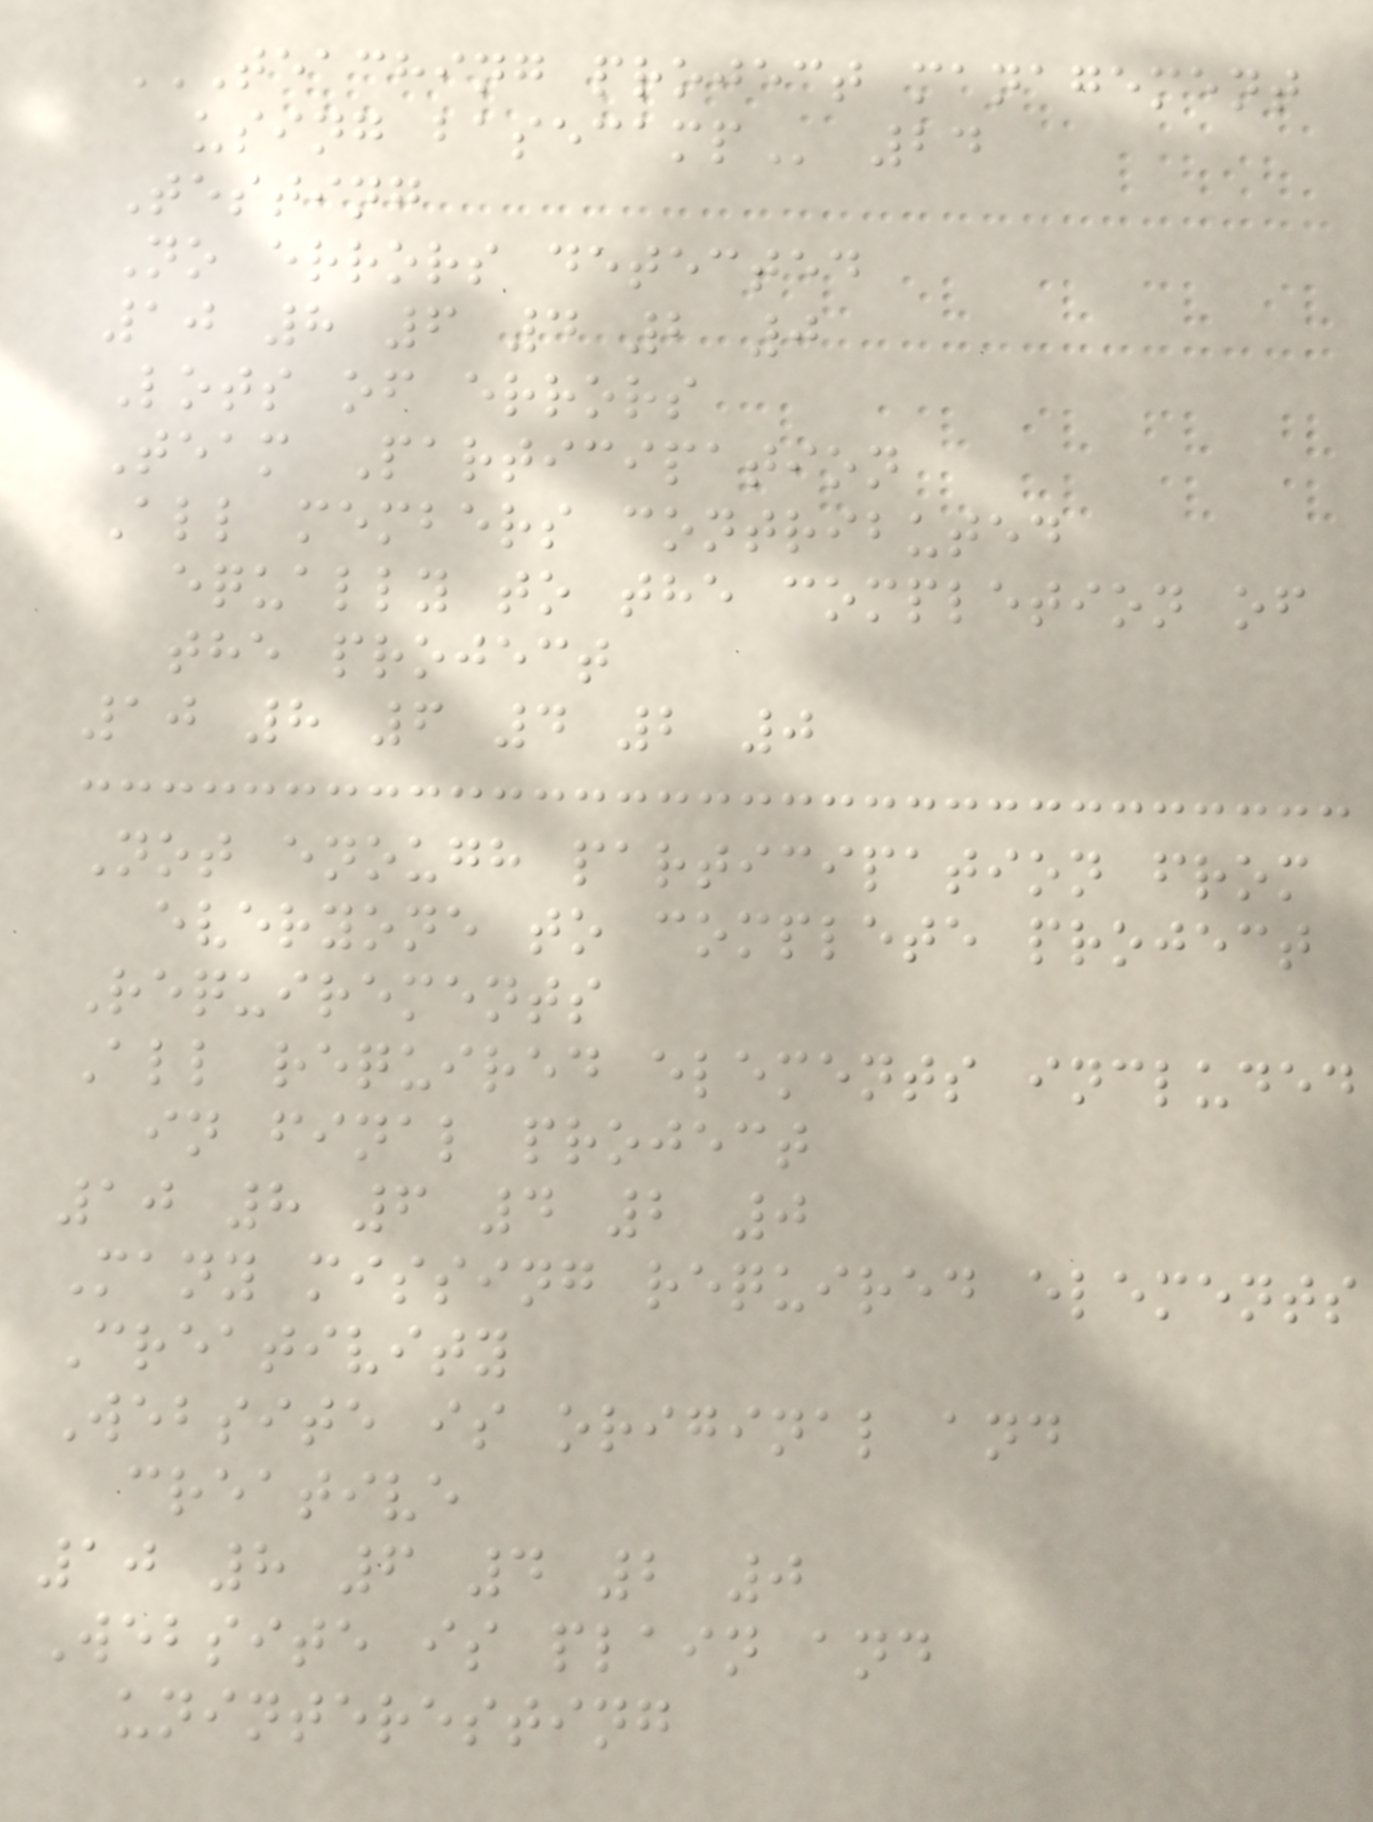TEACHING PROJECT MANAGEMENT
USING BASECAMP 24
Testing
No errors detected
10 8 6 4 2 0
Lots of errors
Team Participation
All members contributed
equally to the completion of
the project
10 8 6 4 2 0
Not enough participation from
everyone to complete project
Requirements
All required elements included
in final project
10 8 6 4 2 0
Many missing required elements
Creativity
Website is original and
creative
10 8 6 4 2 0
Website is plain and
uninteresting
